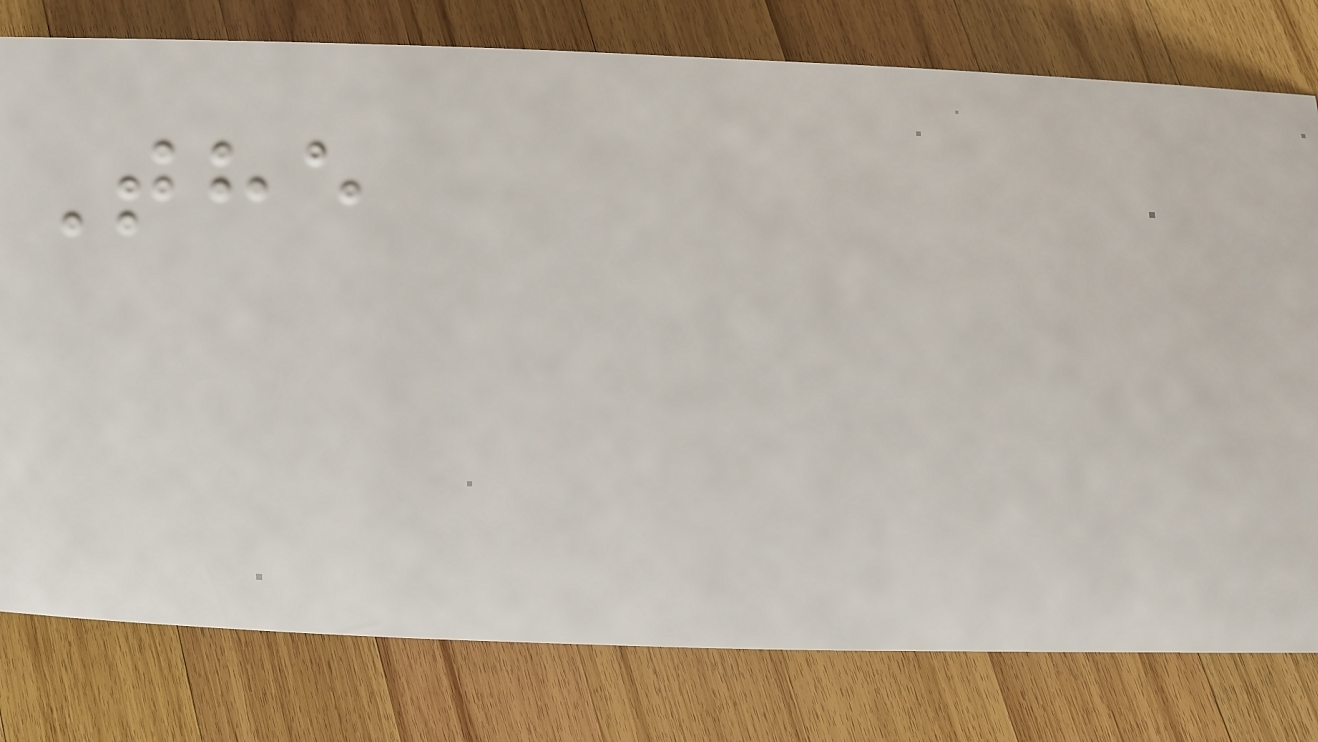The
